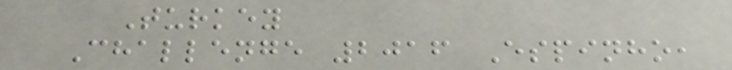Turkey
Challenge 2016 Espinho,
